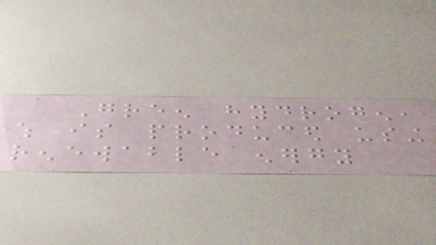Green hydrogen,
which is produced using
renewable energy
